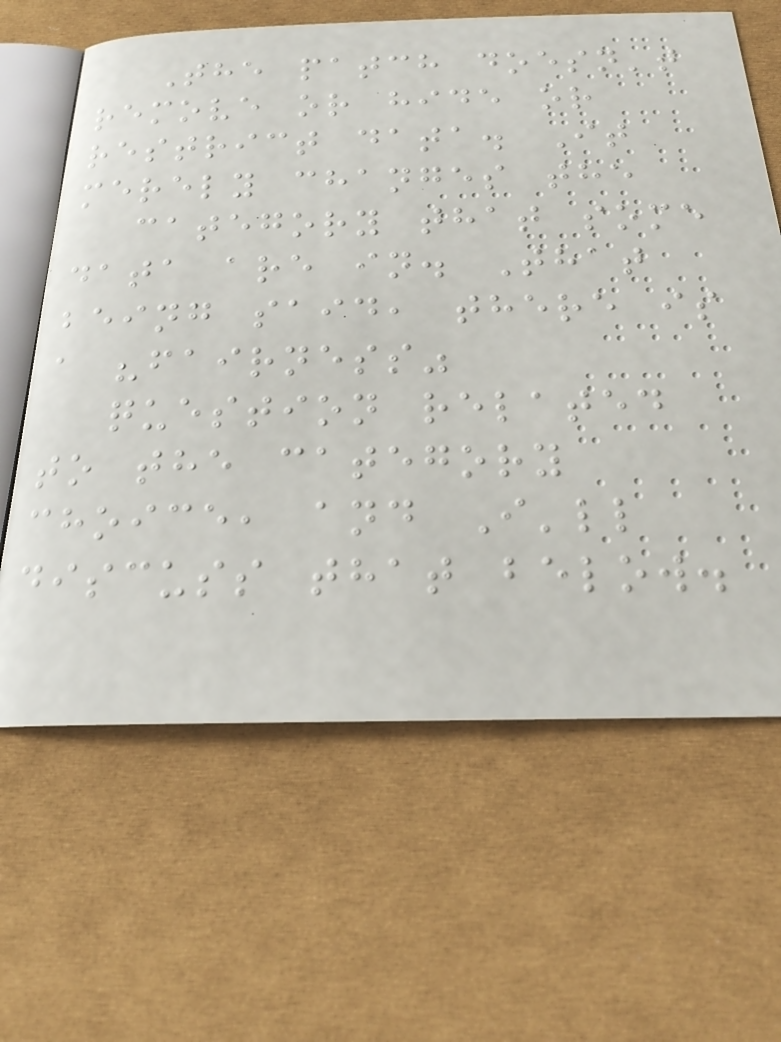The patch doesn't
remove or hide or
restrict data. It
merely changes the
category that some
data are in. That
being said, there is
a "fairness"
question related
to the category
choice, and I'll
discuss that below.
